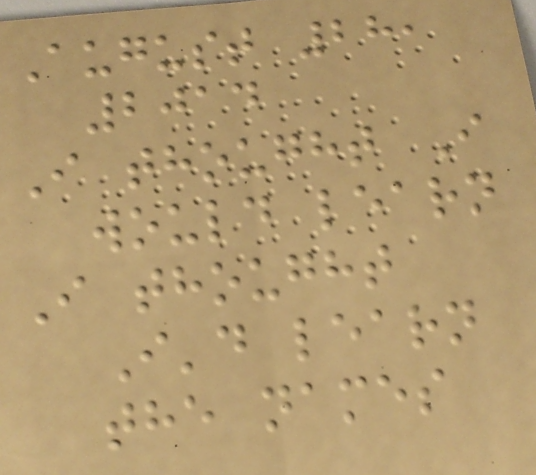August 28,
2014
I thought I
would learn
I thought
I'd learn
the names
